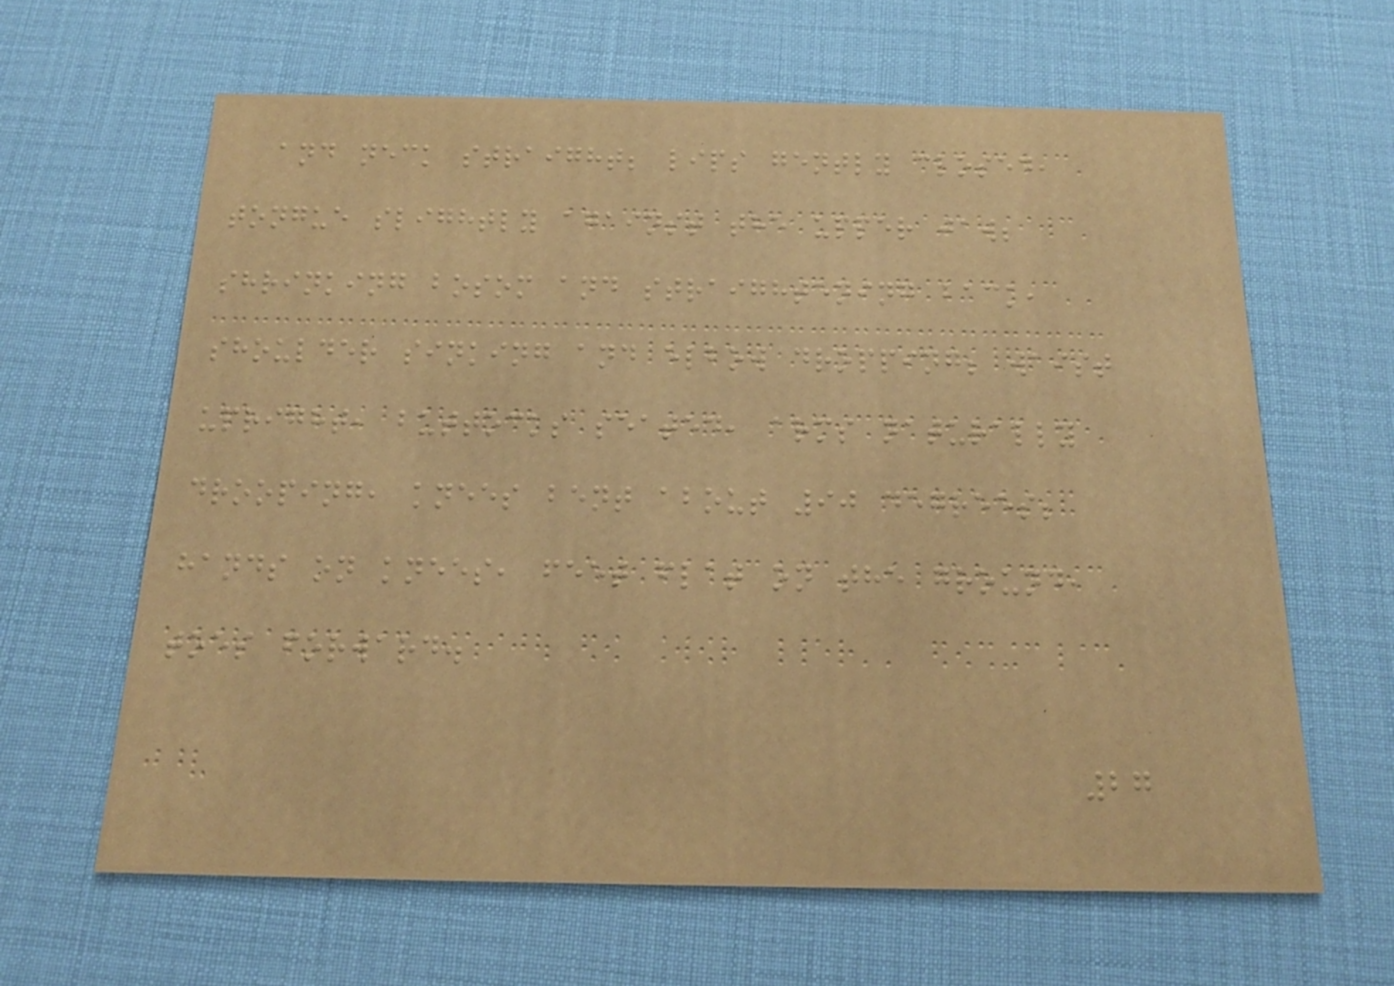and neck straight; lips gently closed,
tongue slightly against the upper jaw;
shrinking bosom and straightening back,
shoulder sinking and elbow dropping; waist
upright, buttocks seated, arms naturally
drooping, knees bent about 90 degrees;
hands on knees, feet flat on the ground,
toes forward.
27
